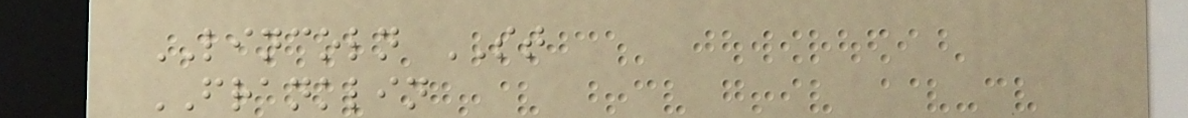LINCOLN ST
FRANKLIN
